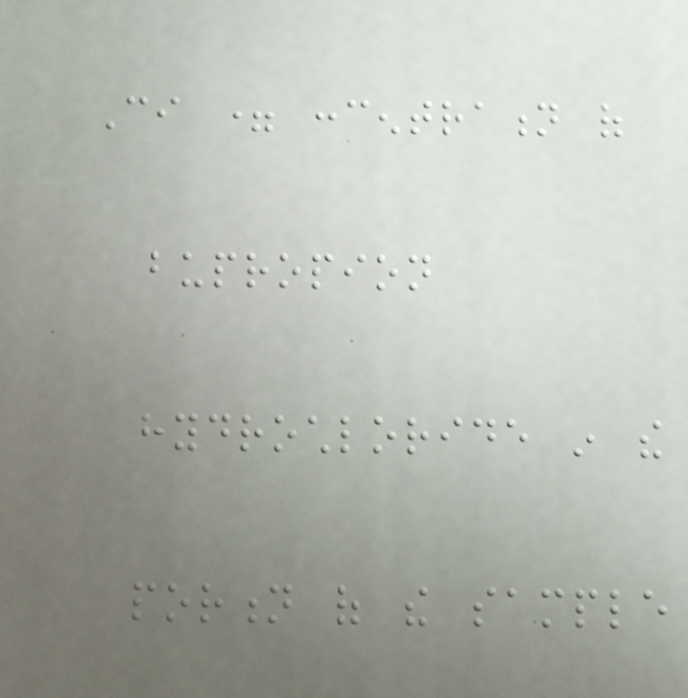Ci = concentration of
bupropion
hydrochloride in the
portion of the sample
